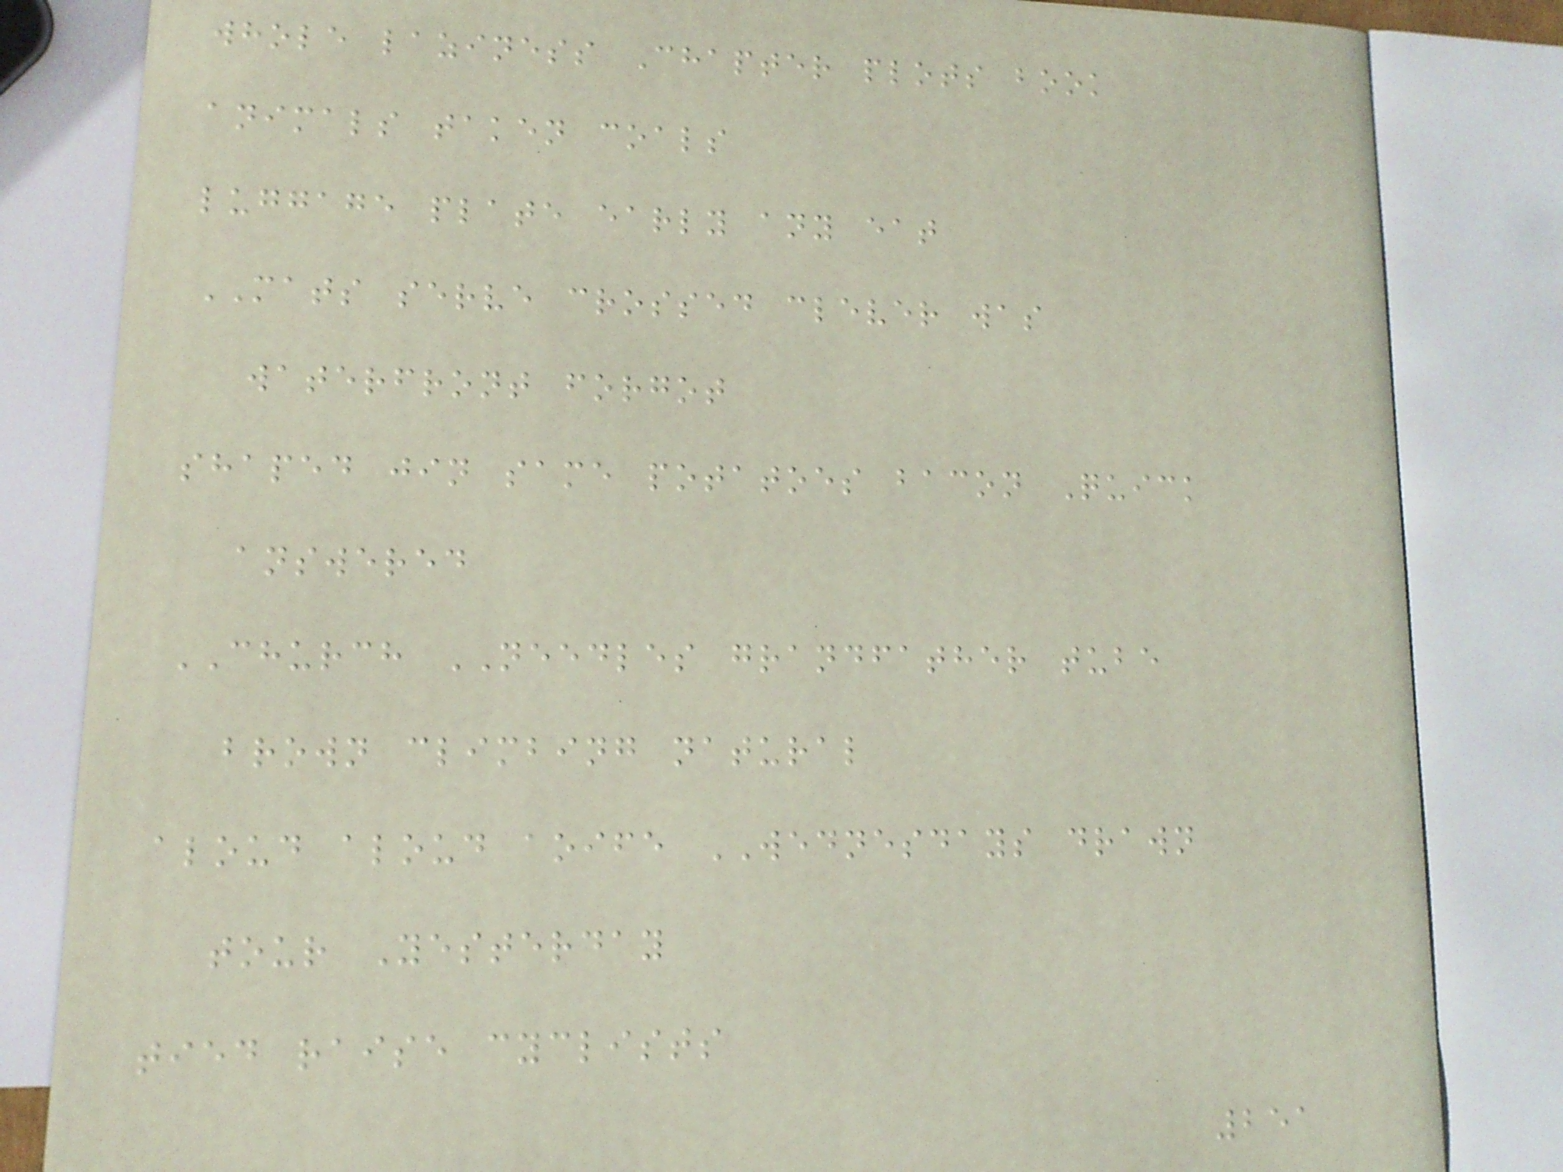whole laziness Chapter plots book
animals taken coals
luggage plate early any eat
MATS serve crossed clever was
waterfront forgot
shaped jin same potatoes bacon Quick
answered
CHURCH NEEDLES grandfather tube
brown climbing natural
aloud aloud aoife WEDNESDAYS drawn
tour Yesterday
tied raise cyclists
251
